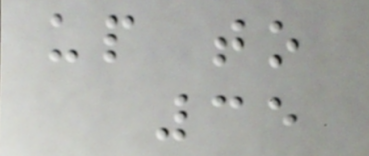up to
35
